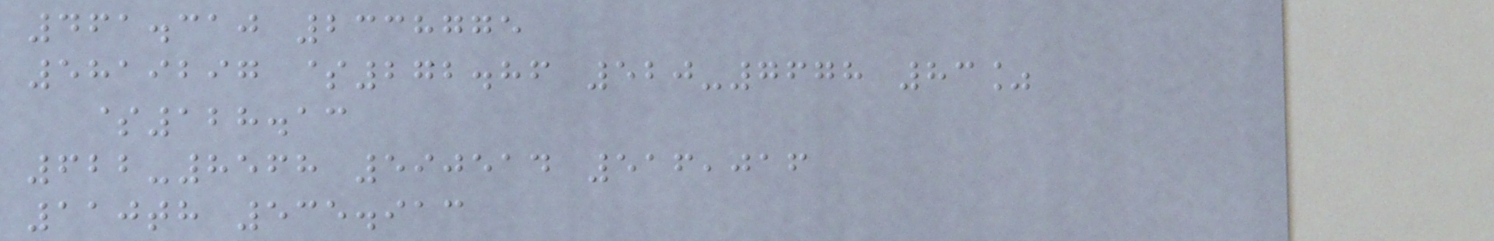461.310 2338775
5819297 $272.86 520-7678 83%
$128.13
622-8568 590514 516,016
110th 535.913
